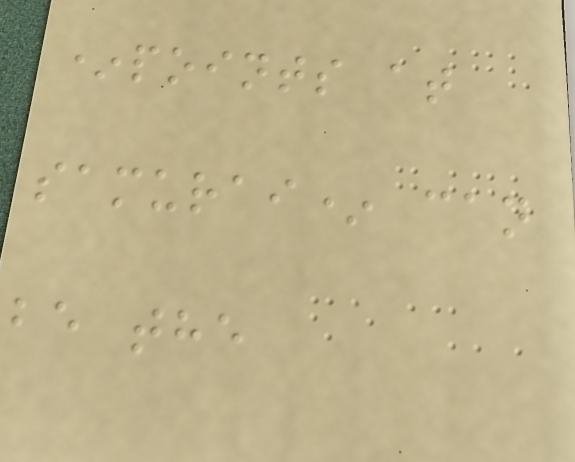*points at
samurai* can
be the
